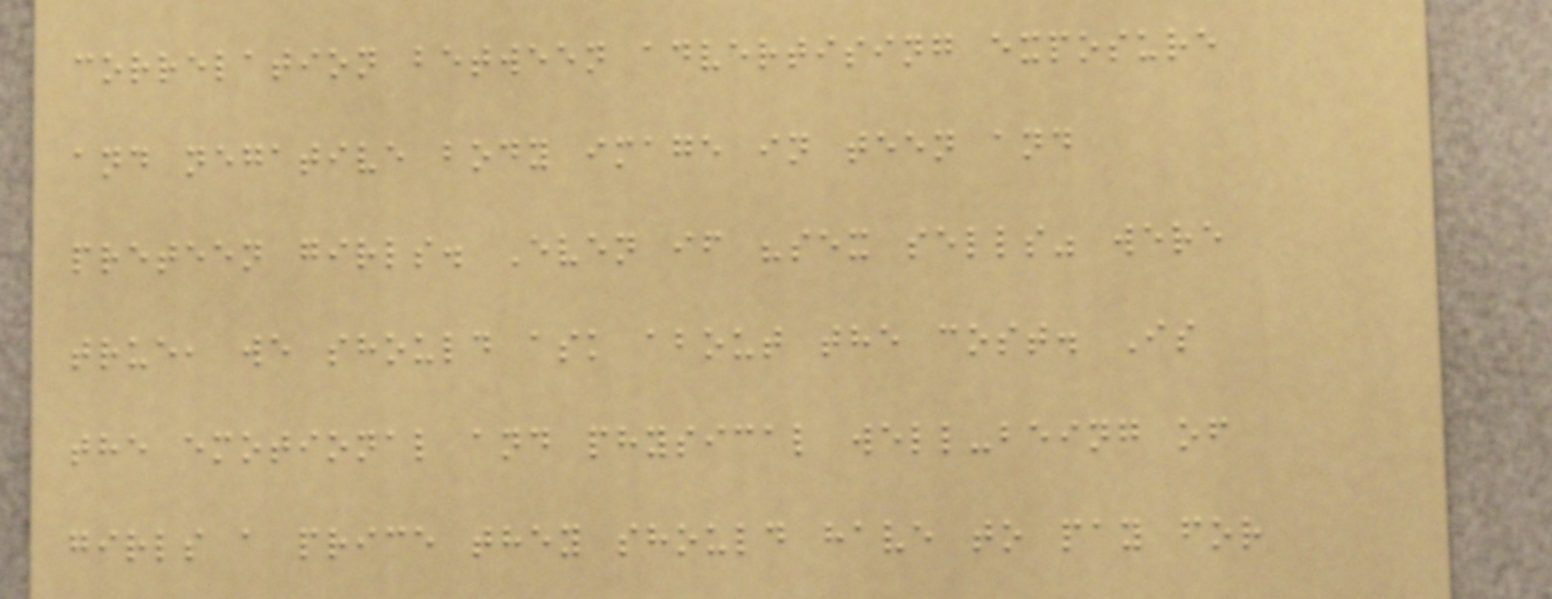correlation between advertising exposure
and negative body image in teen and
preteen girls. Even if "sex sells" were
true, we should ask about the cost. Is
the emotional and physical well-being of
girls a price they should have to pay for
